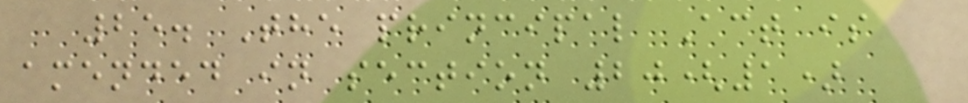25. The principal Act is
amended in section 20(1)
